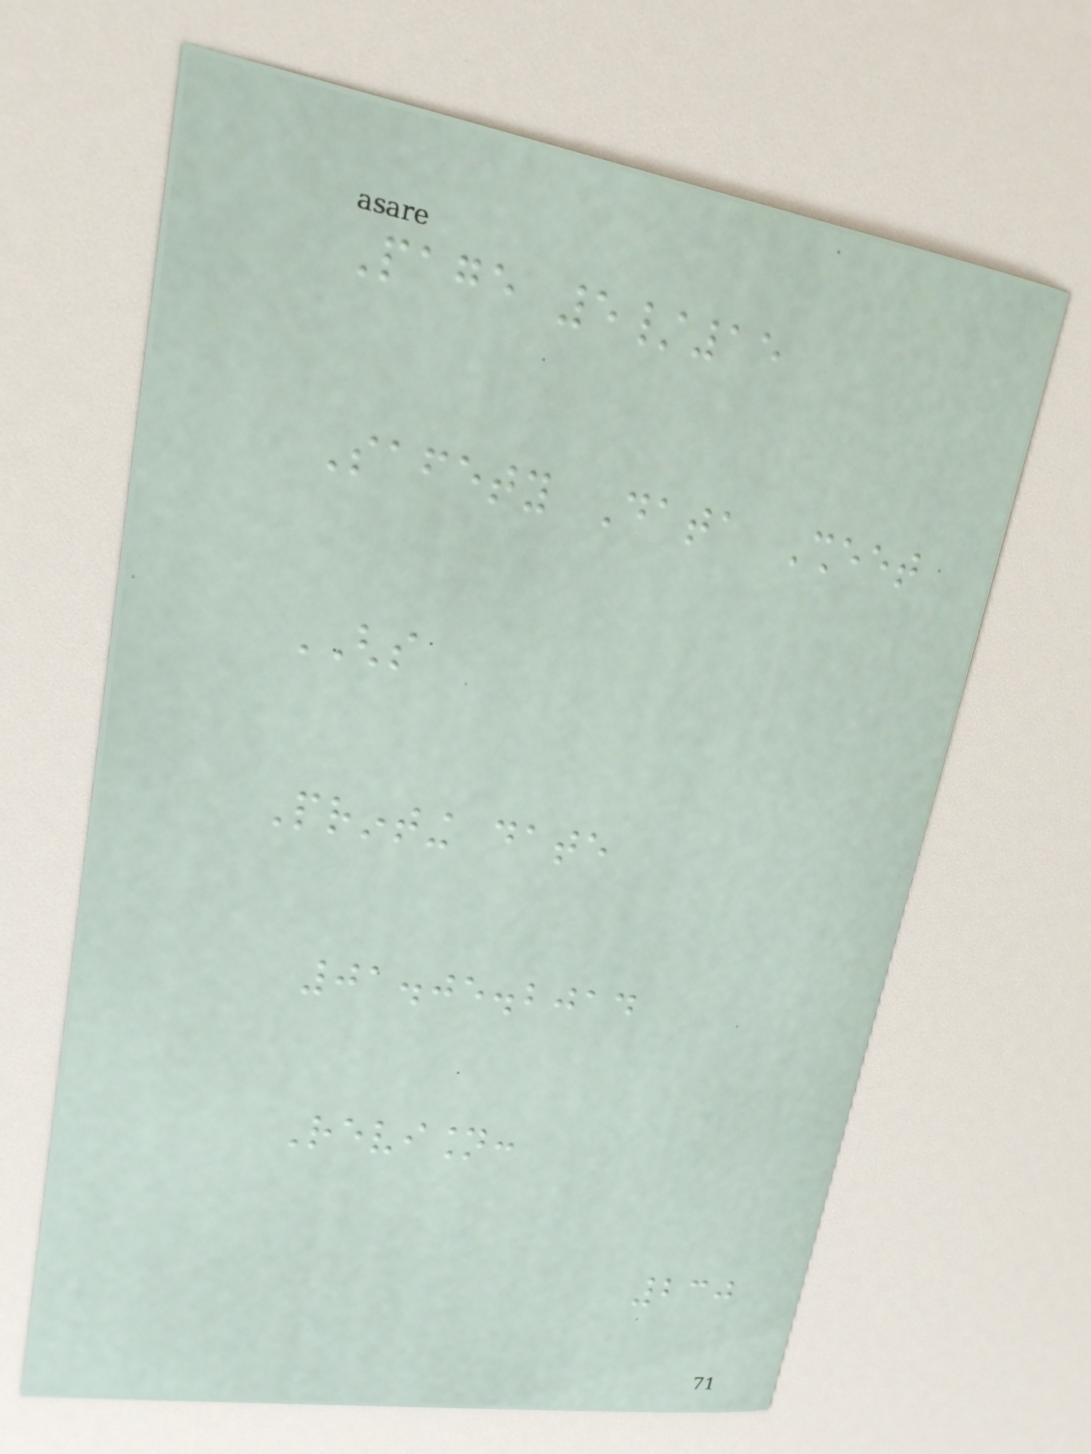Page 5/15
Safety Data Sheet
GHS
Printing date
01.05.2014
Revision:
230
